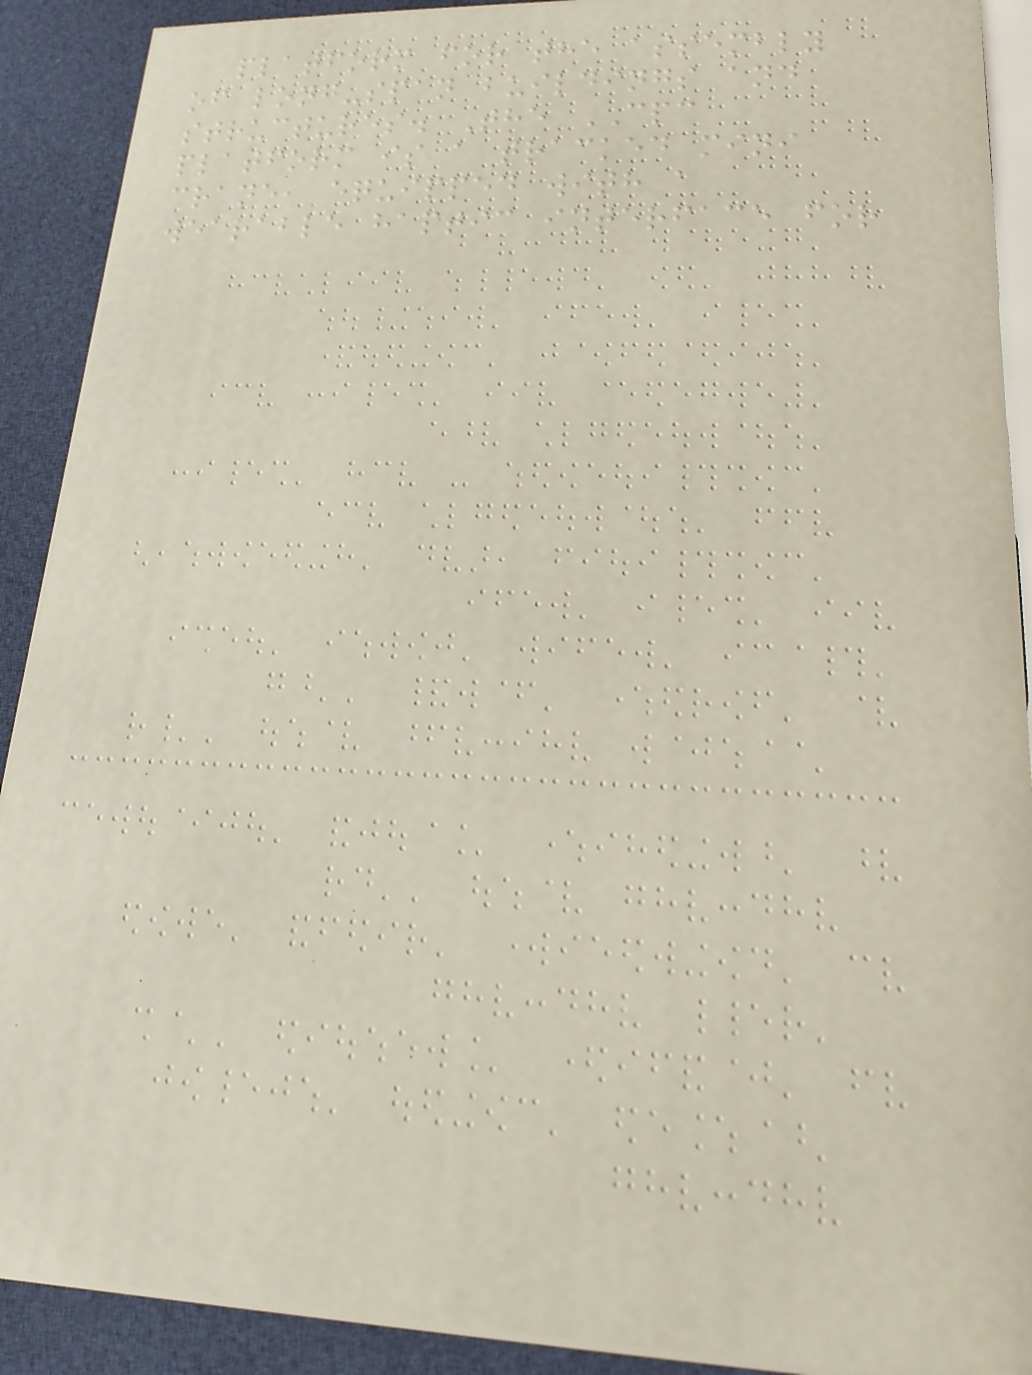platform for the assembly
of long-span buildings and
structures. The CPC
platform is a tracked mini
crane, equipped with a
wearable haptic interface for
